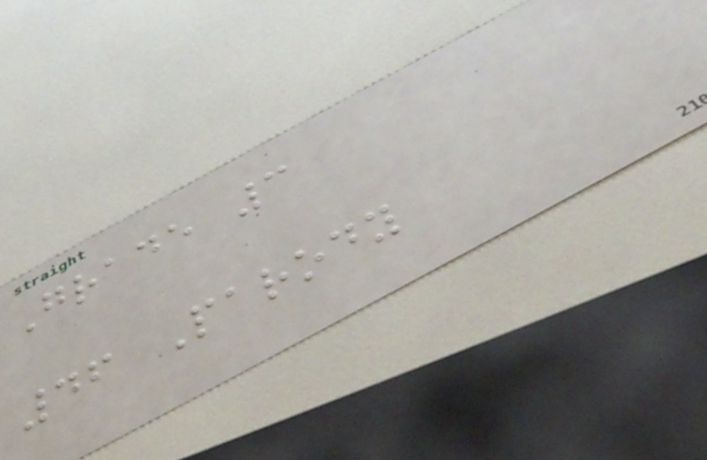Grade 3
46 Parody
